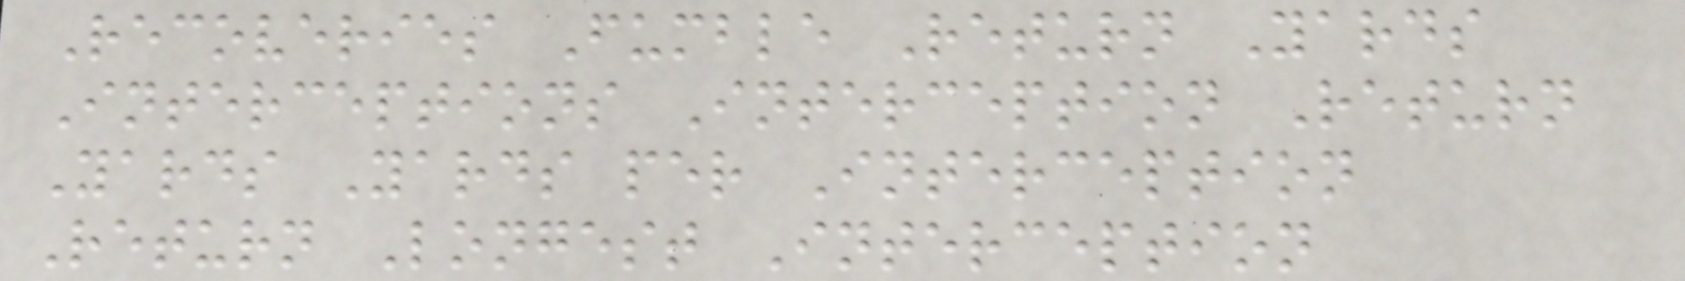Recoveries Fumble Return Yards
Interceptions Interception Return
Yards Yards per Interception
Return Longest Interception
